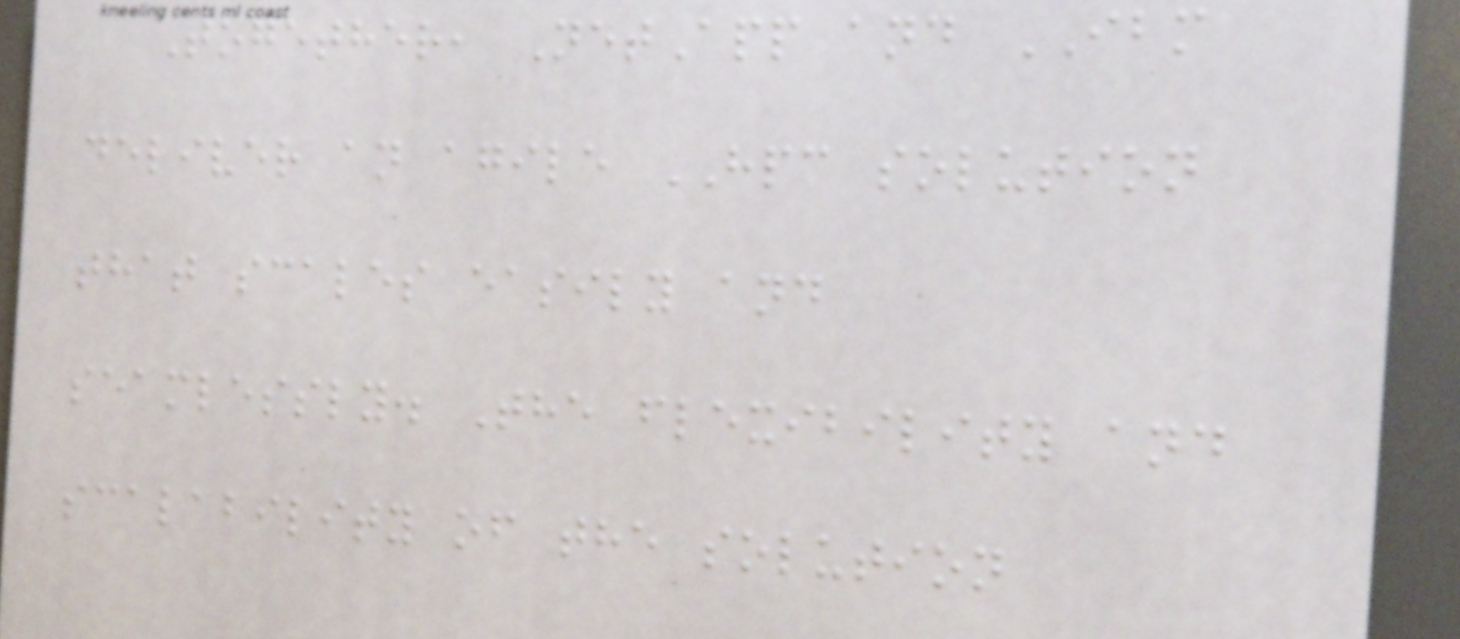Together, NetApp and IBM
deliver an agile HPC solution
that scales easily and
seamlessly. The flexibility and
scalability of the solution
